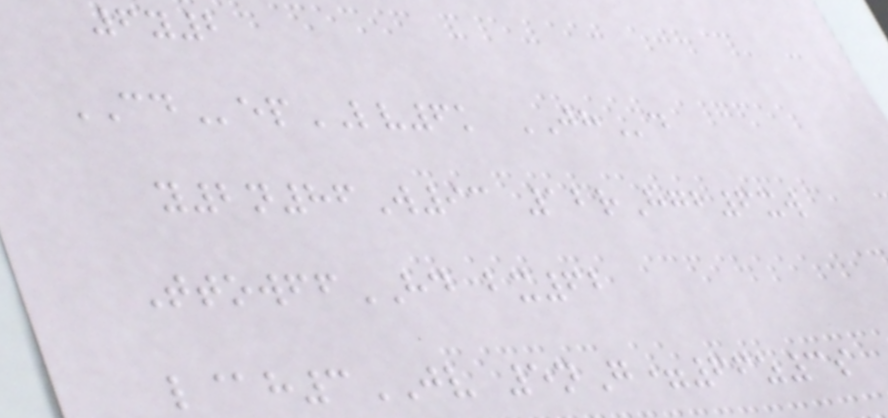6y2
CDepLV6k JHd
y2n86W93 12rHgb6xw
TtowffHD bx62
l@h3JV 5nG=66z3s
